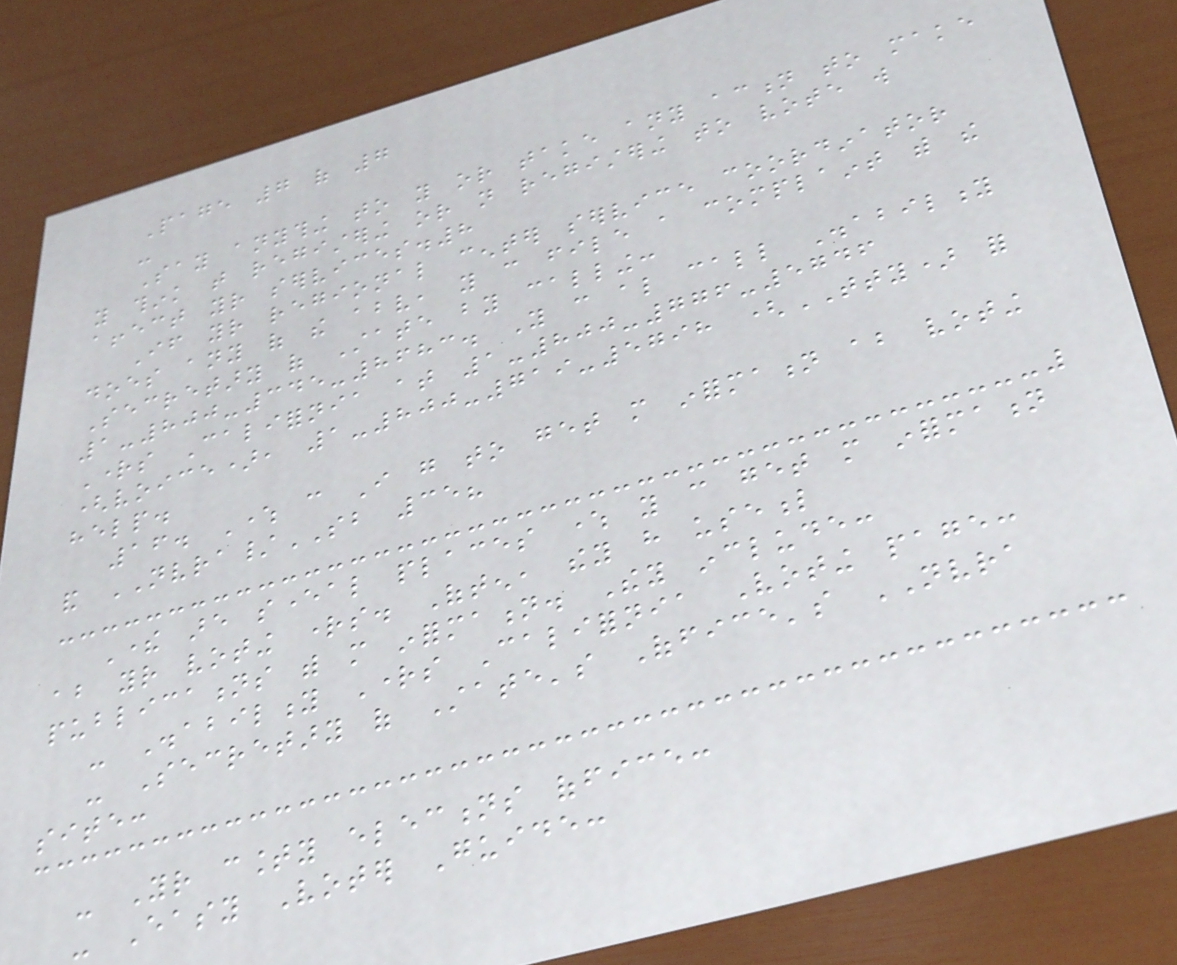Page 7 of 7
-
Say anything to you or take any action to make
you think that registering or not registering to vote will
affect your services.8
If your regional center service coordinator
does any of the above, you can file a complaint with the
Secretary of State by calling:
1-800-345-8683. You can also call Disability
Rights California at 1-800-776-5746
(voice), 1-800-719-5798 (TTY) for
help.
16. Where can I go to get more information about voting
and NVRA/SB 35?
There are several places where you can get more information
about your voting rights. Often, they have useful
publications with more information. They include:
- Disability Rights California Voting page:
- Secretary of State's Office's NVRA
site:
- Your county elections office:
- Easy Voter Guide:
